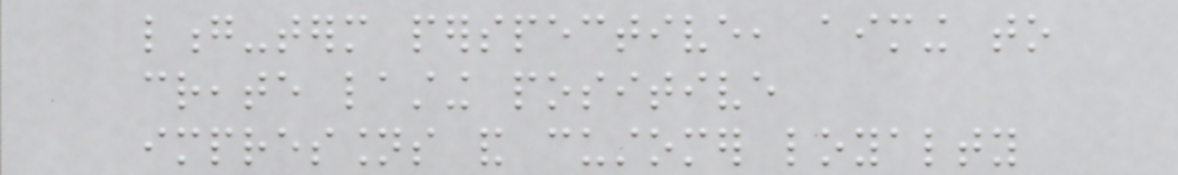long-term perspective, aiming to
create lasting positive
impressions and customer loyalty
